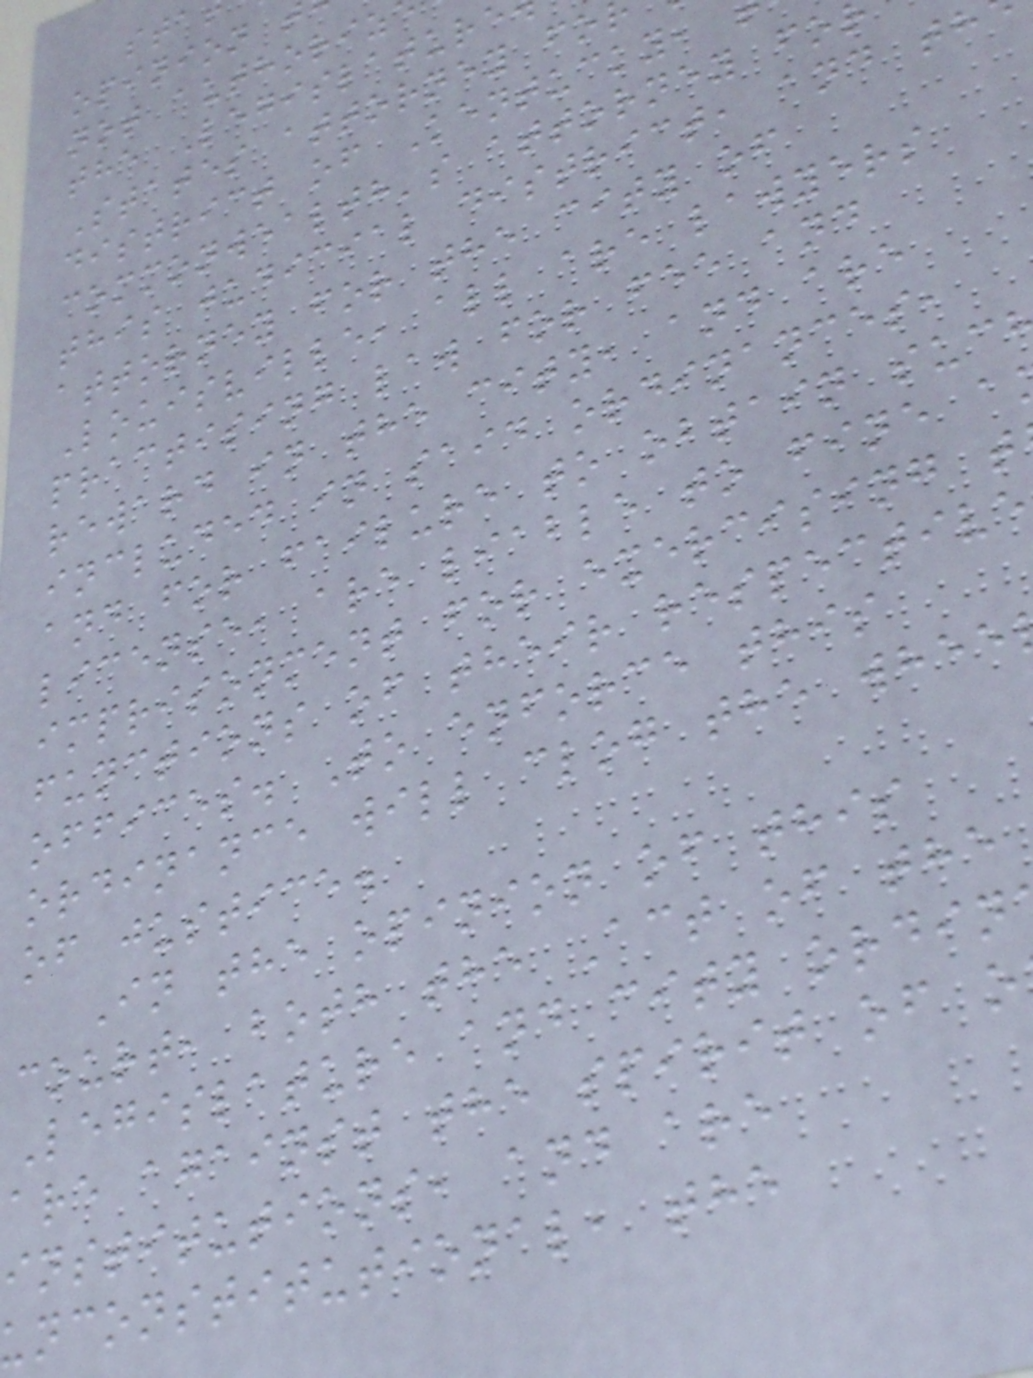opinion t
not authoriz
the Legislature
States attorney fo
district of Kentucky,
commonwealth's attorney fo
this judicial district, and th
attorney for the city of
Louisville, all are lawyers
practising law for fee and
reward in the city, and are
included in said ordinances,
and for failure to obtain suc
license, are liable to fine a
imprisonment for exercising t
functions of their respective
offices. To enforce this
ordinance will clog the whee
of justice.
In the opinion of this
court, both the Act of the
Legislature and city ordin
are against the spirit of o
institutions, and are
unconstitutional, the
